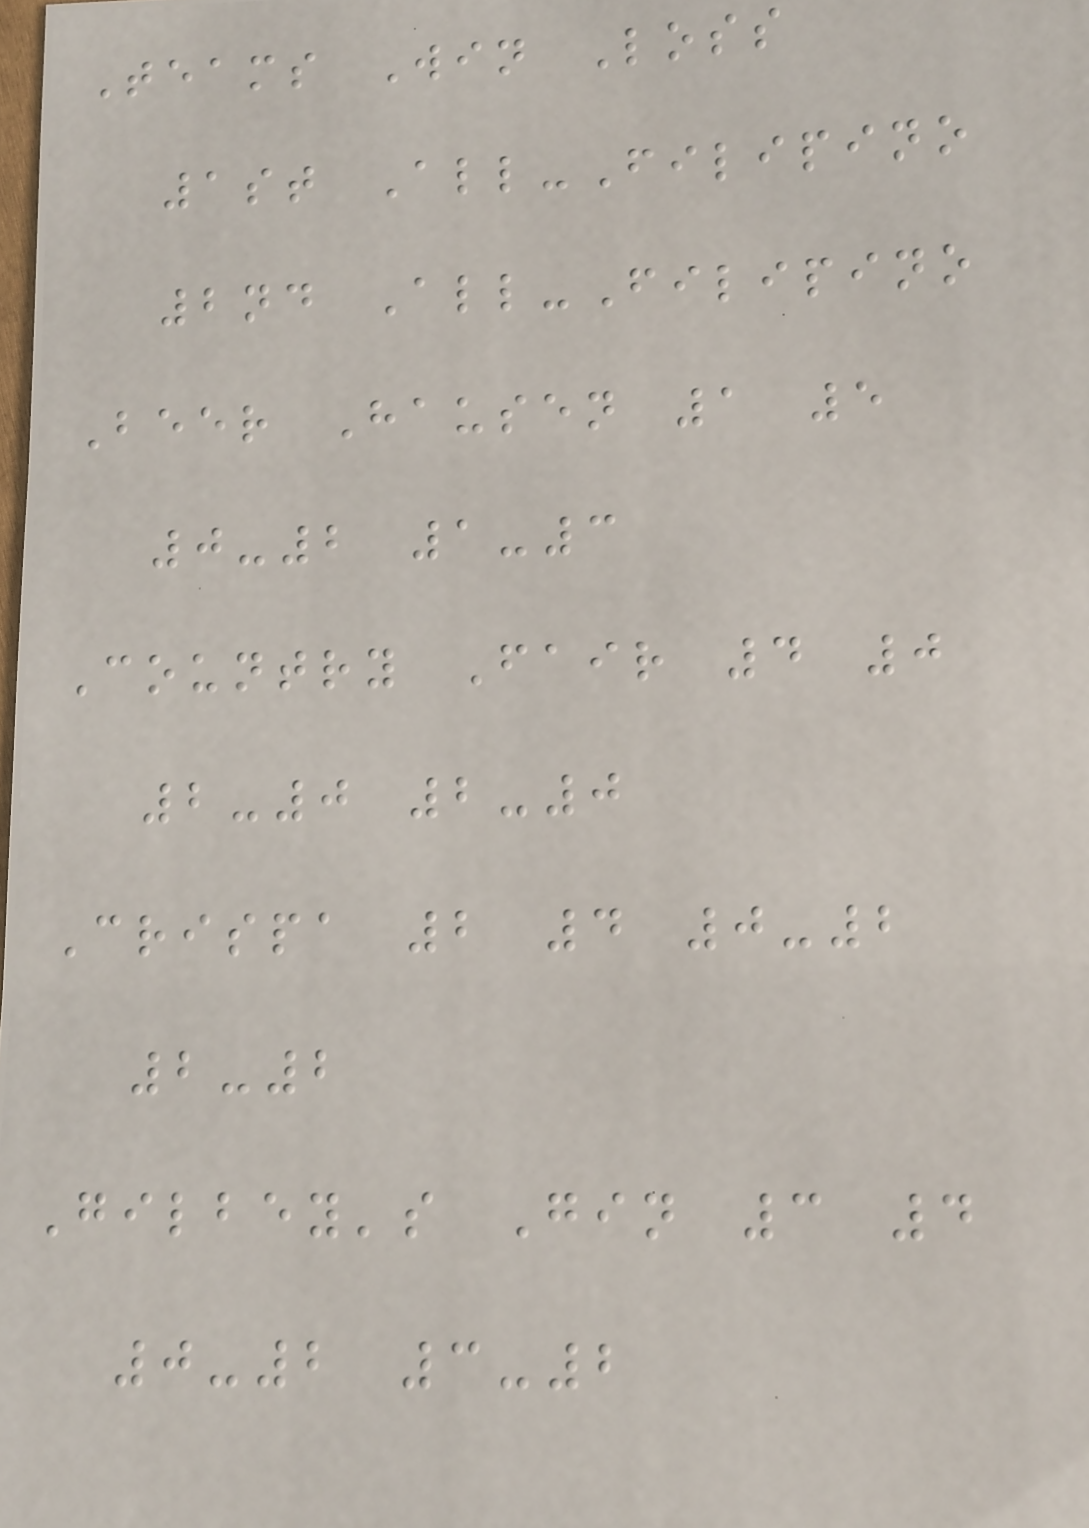Teams Win Loss
1st All-Filipino
2nd All-Filipino
Beer Hausen 1 5
0-2 1-3
Country Fair 4 0
2-0 2-0
Crispa 2 4 0-2
2-2
Gilbey's Gin 3 4
0-2 3-2
